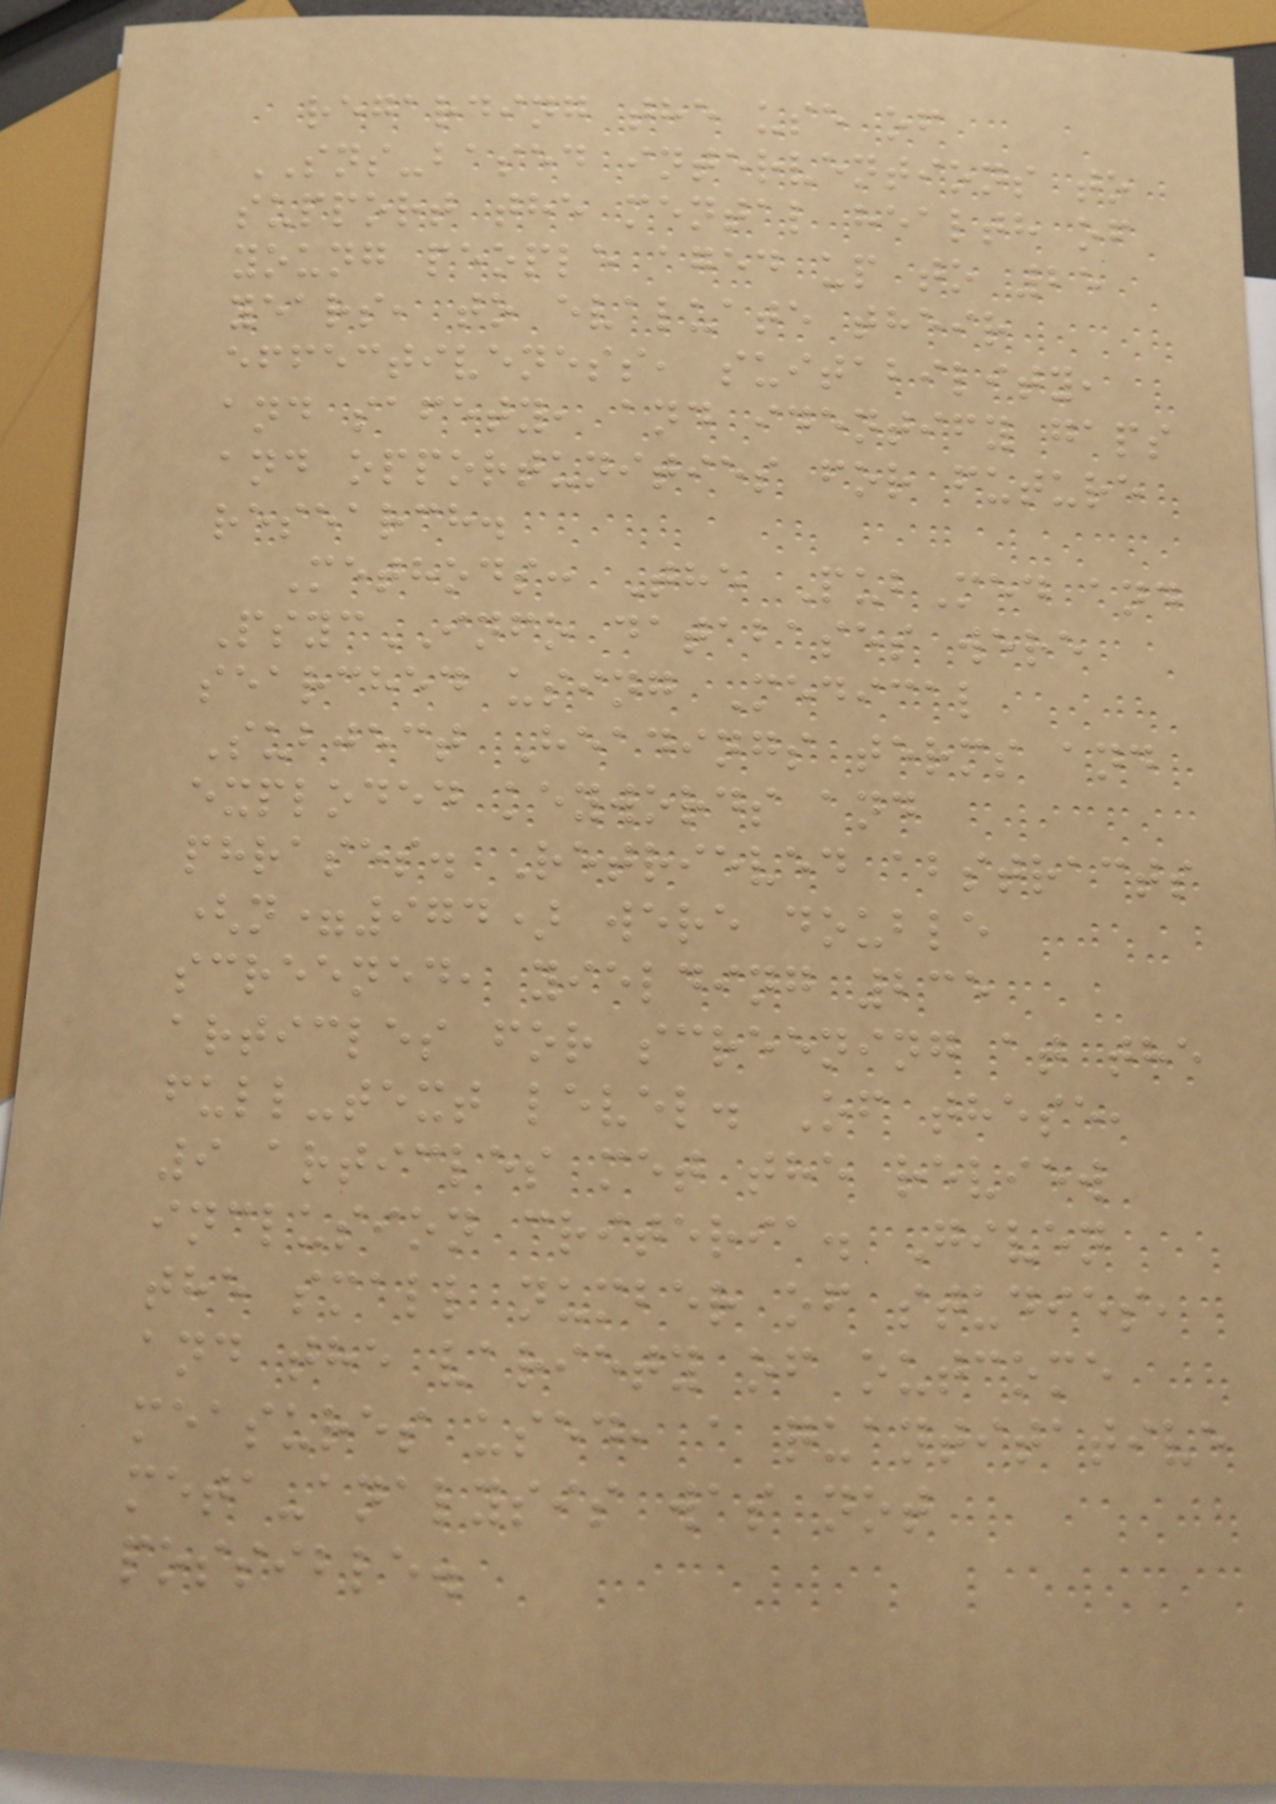regarding the use of
SNS-based interventions to
support the mental health of
young people aged up to 25
years, to evaluate their
effectiveness, suitability,
and safety, and identify gaps
and opportunities for future
research.
Methods: The PubMed and
PsycINFO databases were
searched using Medical
Subject Headings terms and
exploded keywords and
phrases. Retrieved abstracts
(n=974) were double
screened, yielding 235
articles for screening at the
full-text level. Of these,
9 articles met the review
inclusion criteria. Given
the small number of studies,
and the variety of outcome
measures used, a quantitative
meta-analysis was not
possible.
